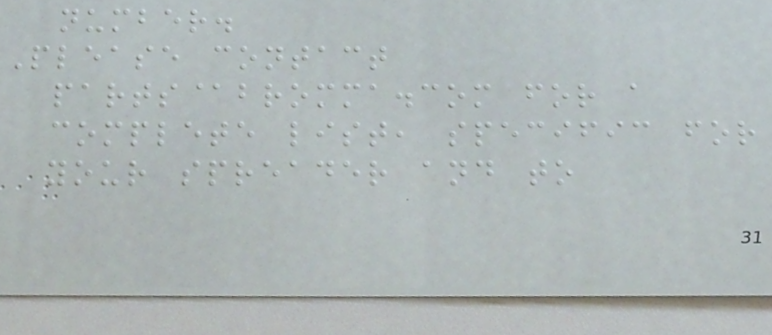number.
Please contact
parts@bromma.com for a
complete list, specific for
your spreader and to
